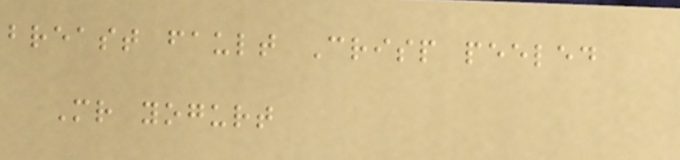breast fault Crisp peeled
Mr yogurt
